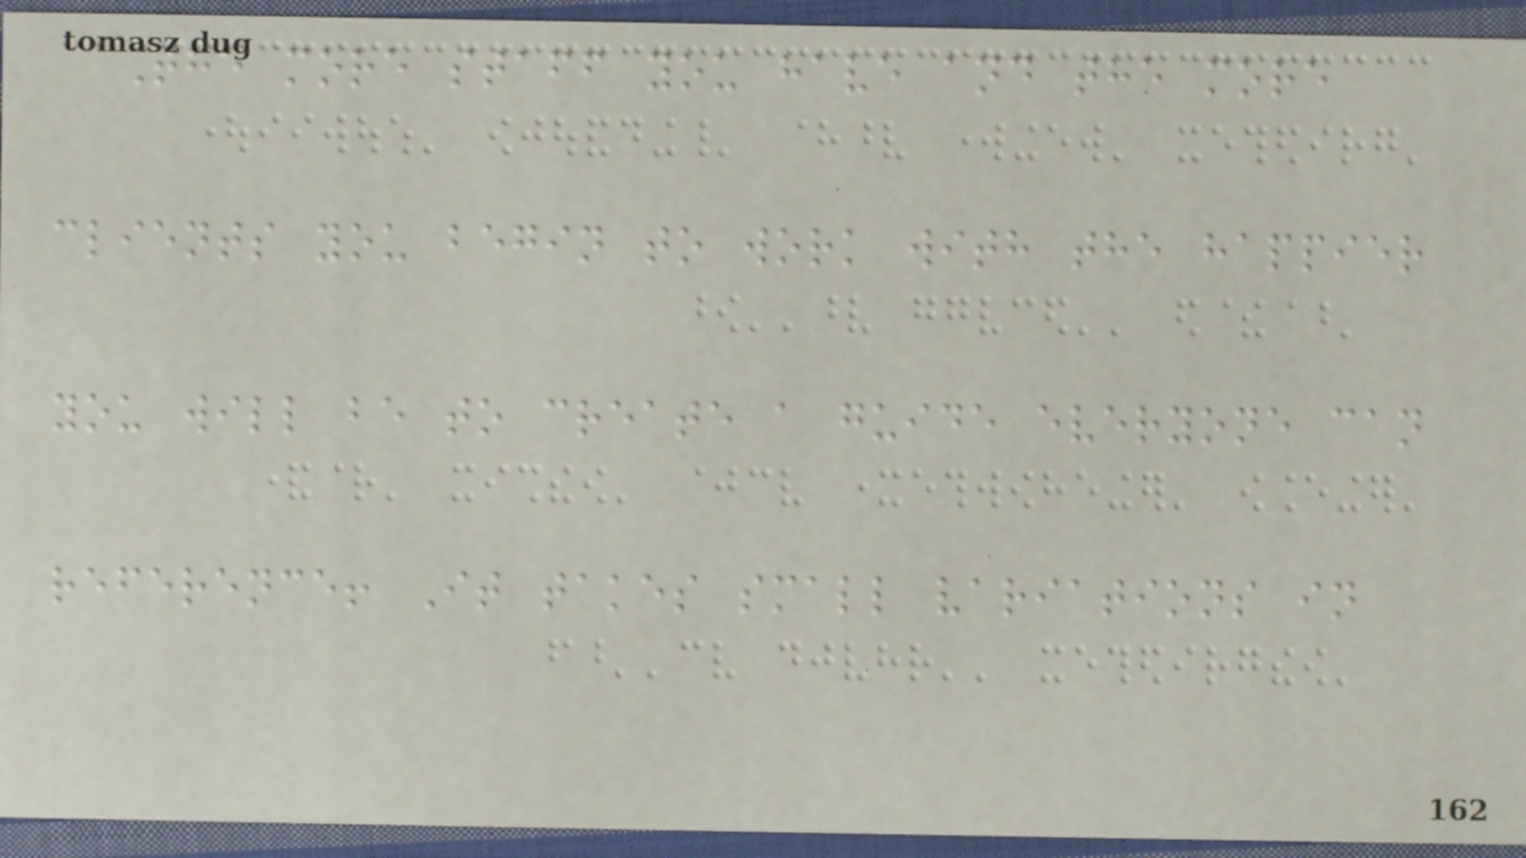The more staff you have and the more
clients you begin to work with the happier
you will be to create a guide everyone can
reference! It takes small variations in
